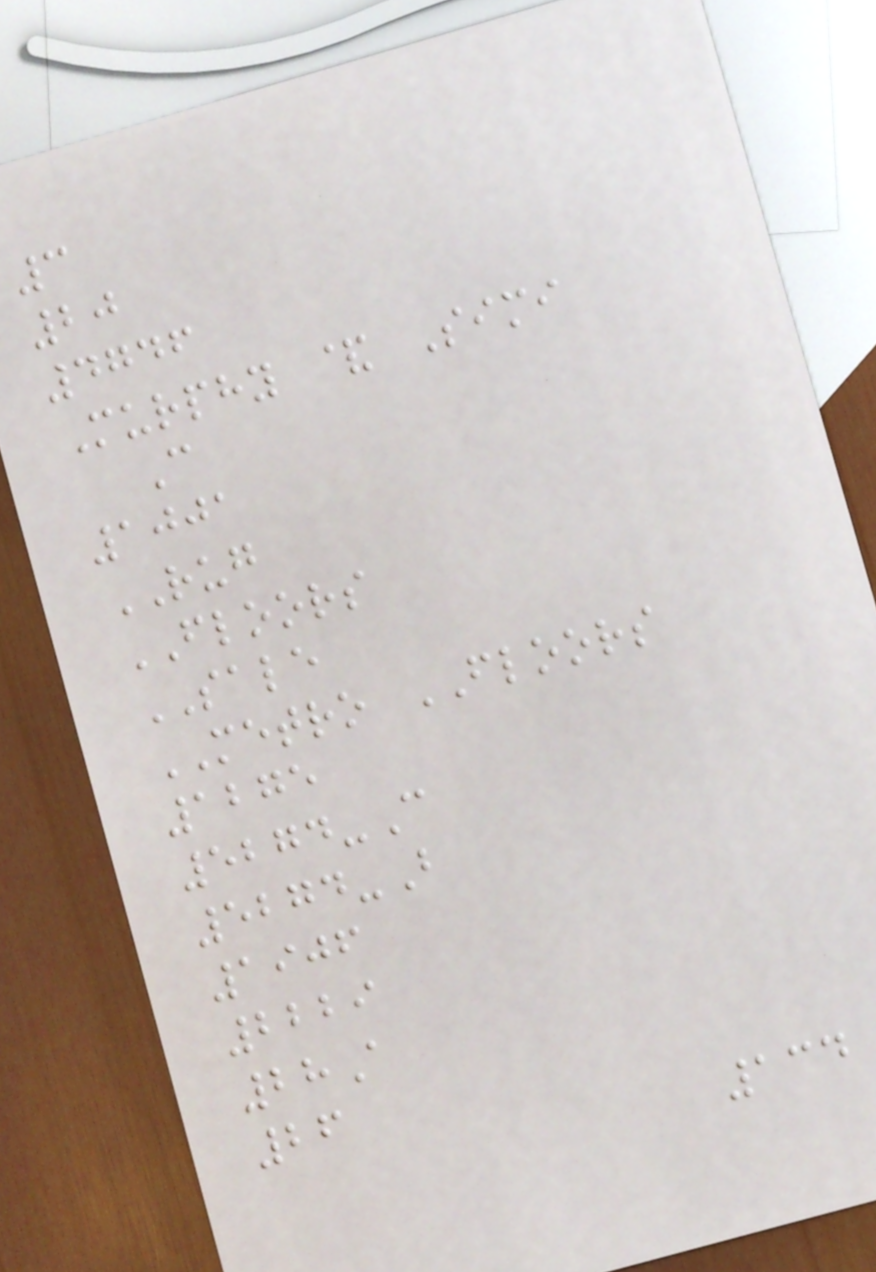3
20
4746
Murphy & Simi
C
1001
RUG
FLOORS
SALE
METRO FLOORS
1275
5274-C
5274-B
1906
2229
28A
26
134
